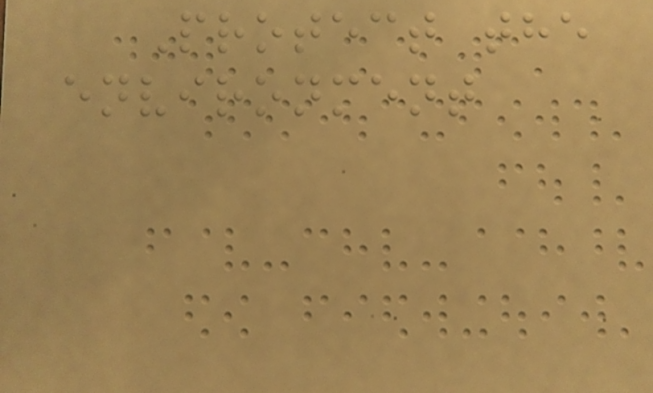Protect the
environment
